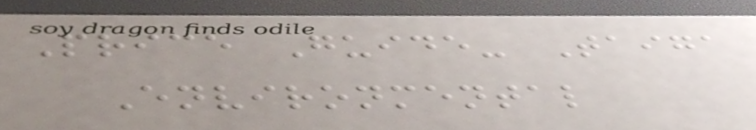Price Guide- Taiga
Environmental
